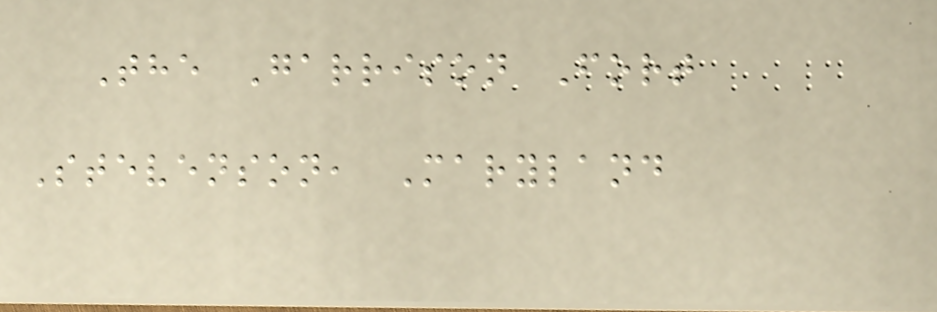The Garrison Fort
Stevenson, Maryland
